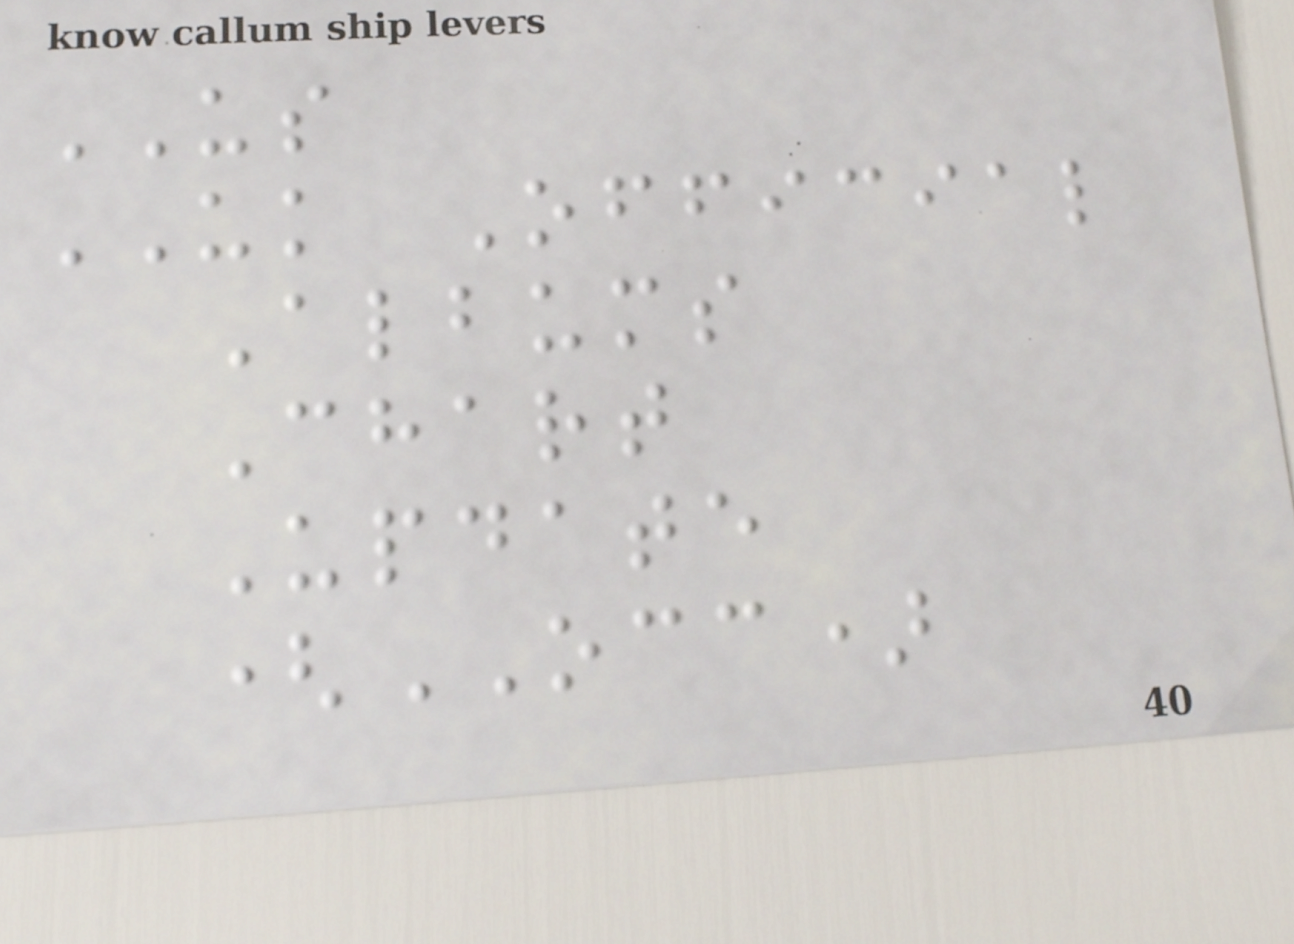US
UK Official
Albums
Chart
Update
(OCC)
